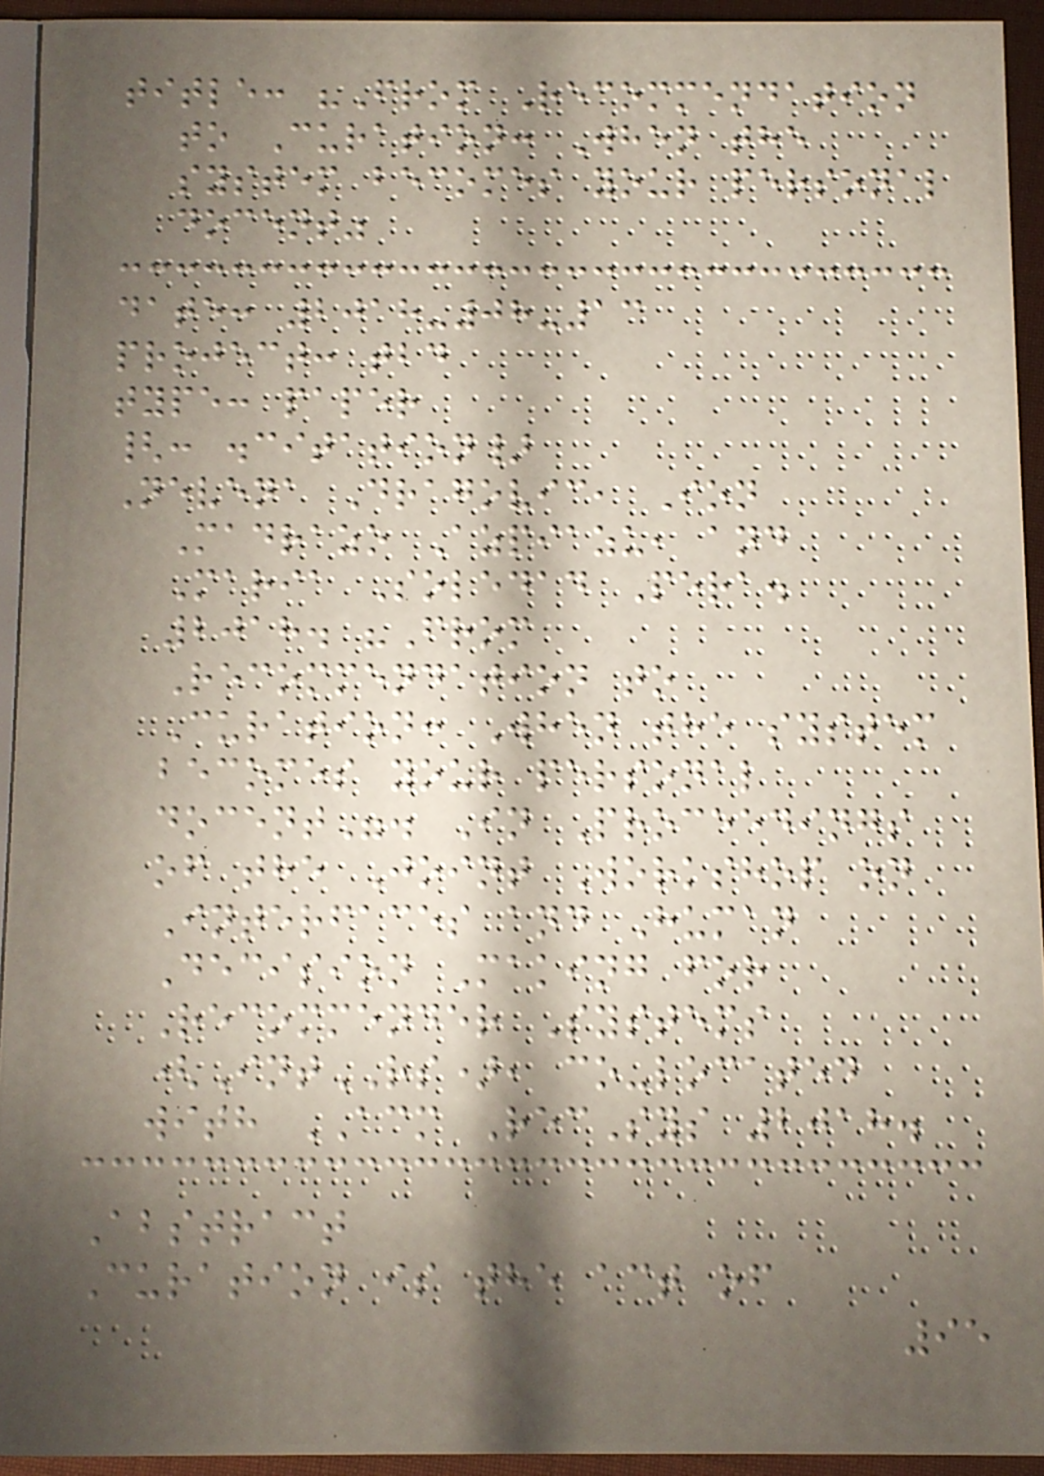title: "From Recommendation
to Curation: When the
system becomes your personal
docent"
date: 2018-08-13
project: tbd
type: paper
{: .citation}
Nevena Dragovic, Ion
Madrazo Azpiazu, and
Maria Soledad Pera.
2018. "From
Recommendation to
Curation: When the system
becomes your personal
docent". In Proceedings
of the Joint Workshop on
Interfaces and Human
Decision Making for
Recommender Systems
(IntRS), co-located
with ACM RecSys 2018.
Abstract
Curation is the act of
95
